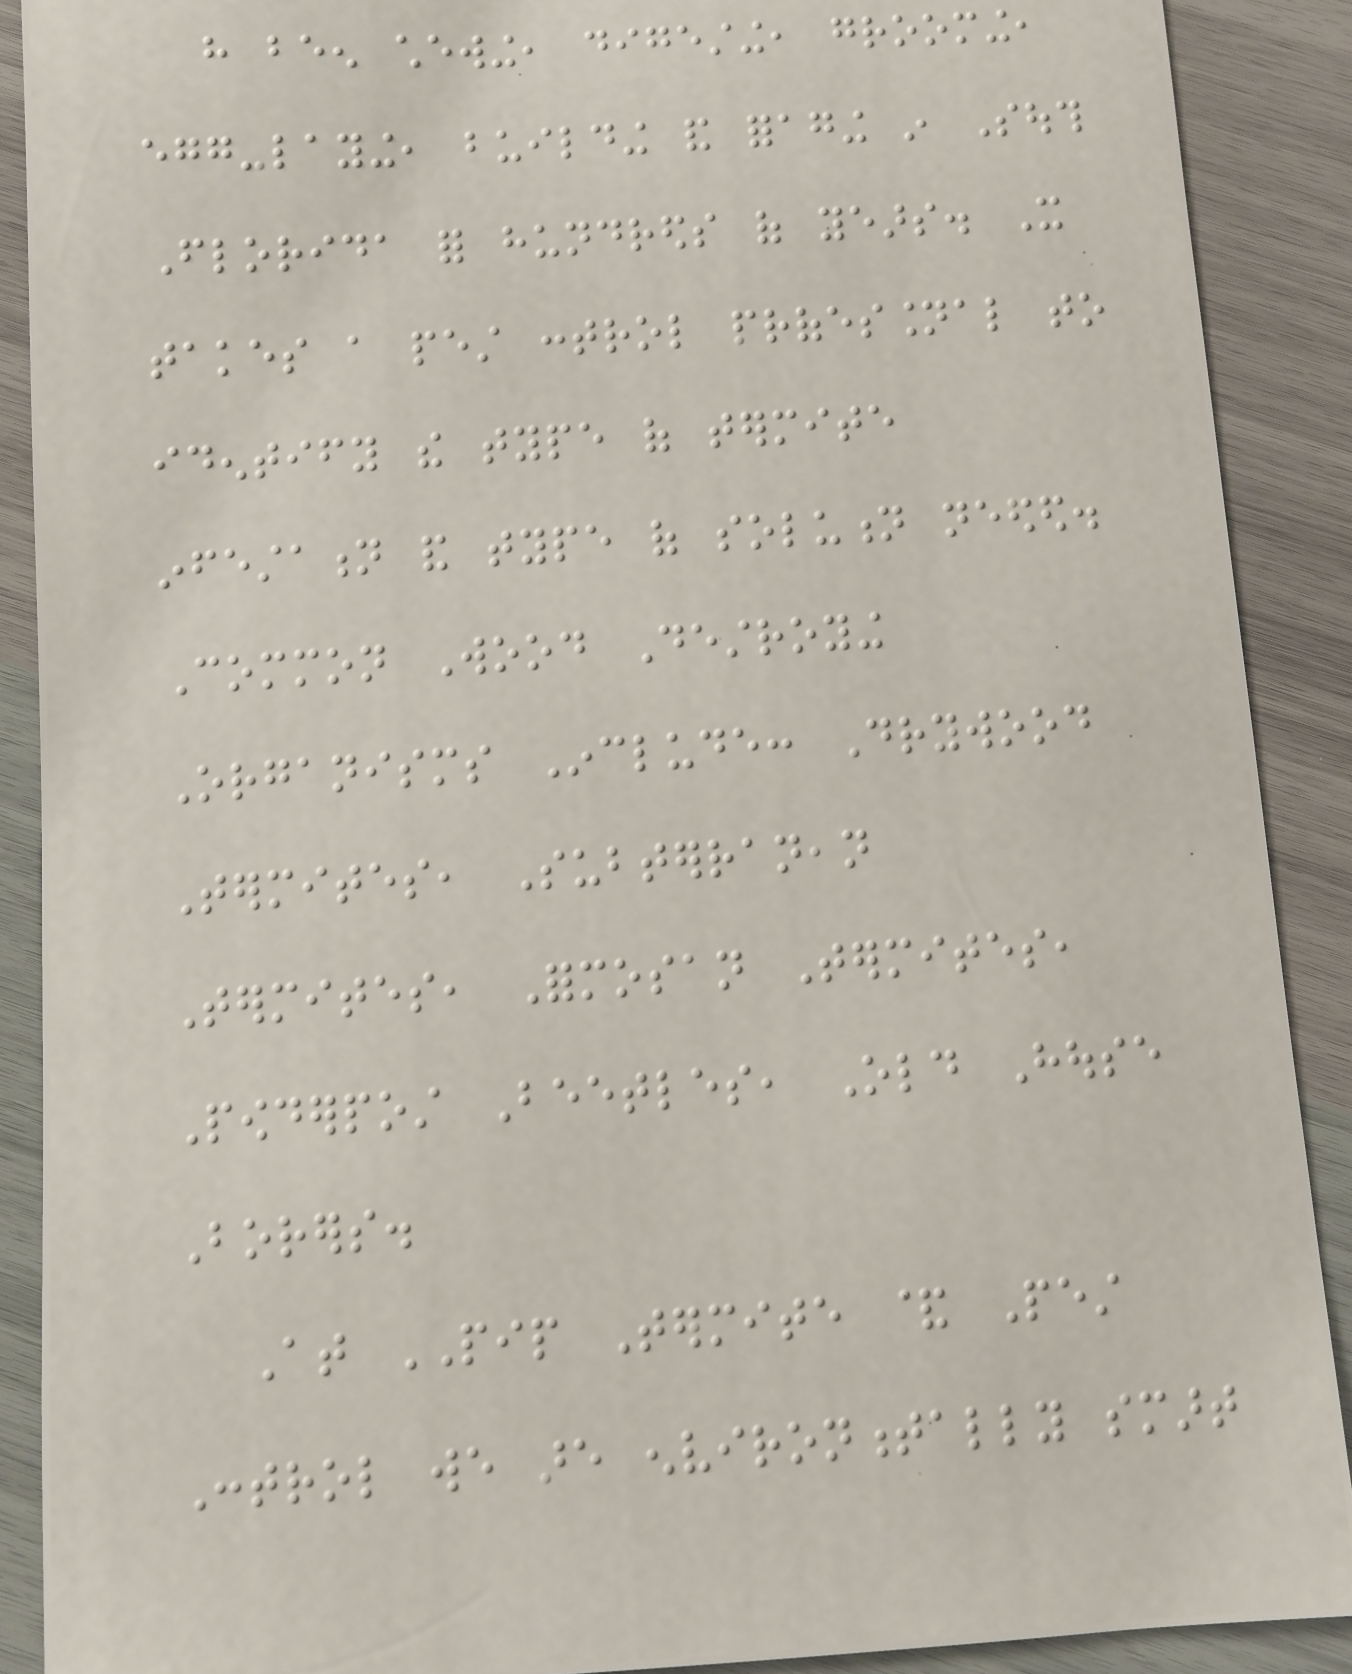have been chewing, digesting, grooming,
egg-laying, building and foraging in South
Florida for hundreds of years. It
takes a pest control professional to
identify the type of termite
infestation and type of solution needed.
Common Wood Destroying
Organisms Include: Drywood
Termites, Subterranean
Termites, Formosan Termites,
Powderpost Beetles, Old House
Borers.
At PIP Termite & Pest
Control we are environmentally smart
